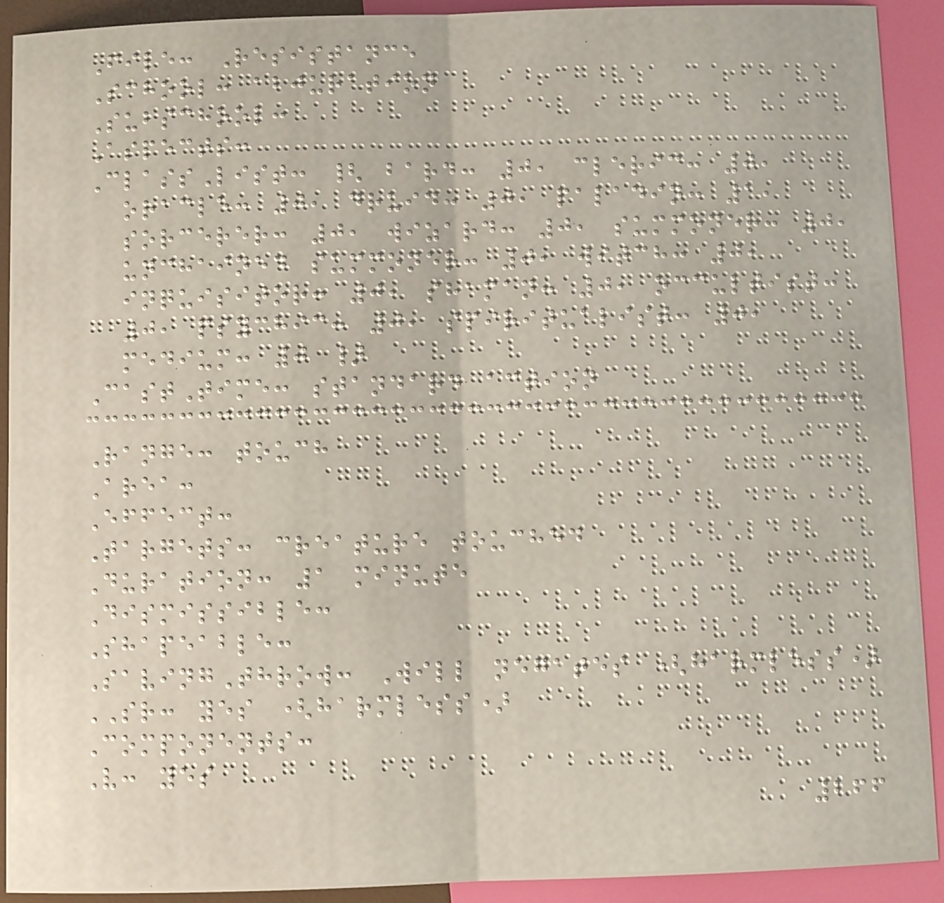File: Resistance
School: abjuration
Subschool:
Aspects:
ClassList: { bard: 0, cleric: 0,
oracle: 0, druid: 0, paladin: 1,
sorcerer: 0, wizard: 0, summoner: 0,
unchained summoner: 0, witch: 0,
inquisitor: 0, shaman: 0, occultist:
0, psychic: 0, spiritualist: 0,
medium: 0 }
CastTime: standard action
Range: touch
Area:
Effect:
Targets: creature touched
Duration: 1 minute
Dismissible:
Shapeable:
SavingThrow: Will negates (harmless)
SR: yes (harmless)
Components:
V: yes
266
